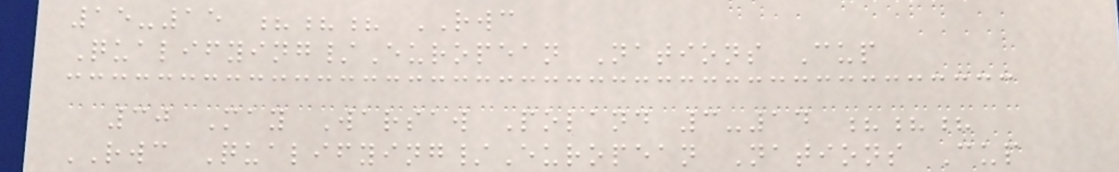15-15 ??? RWC
Qualifying/European Nations Cup
30 May Warsaw Poland 3-14 ???
RWC Qualifying/European Nations Cup
